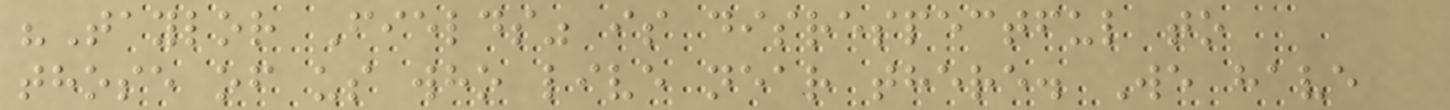"Taylor Fields" is disrespectful to
those of us who live near there. We have
